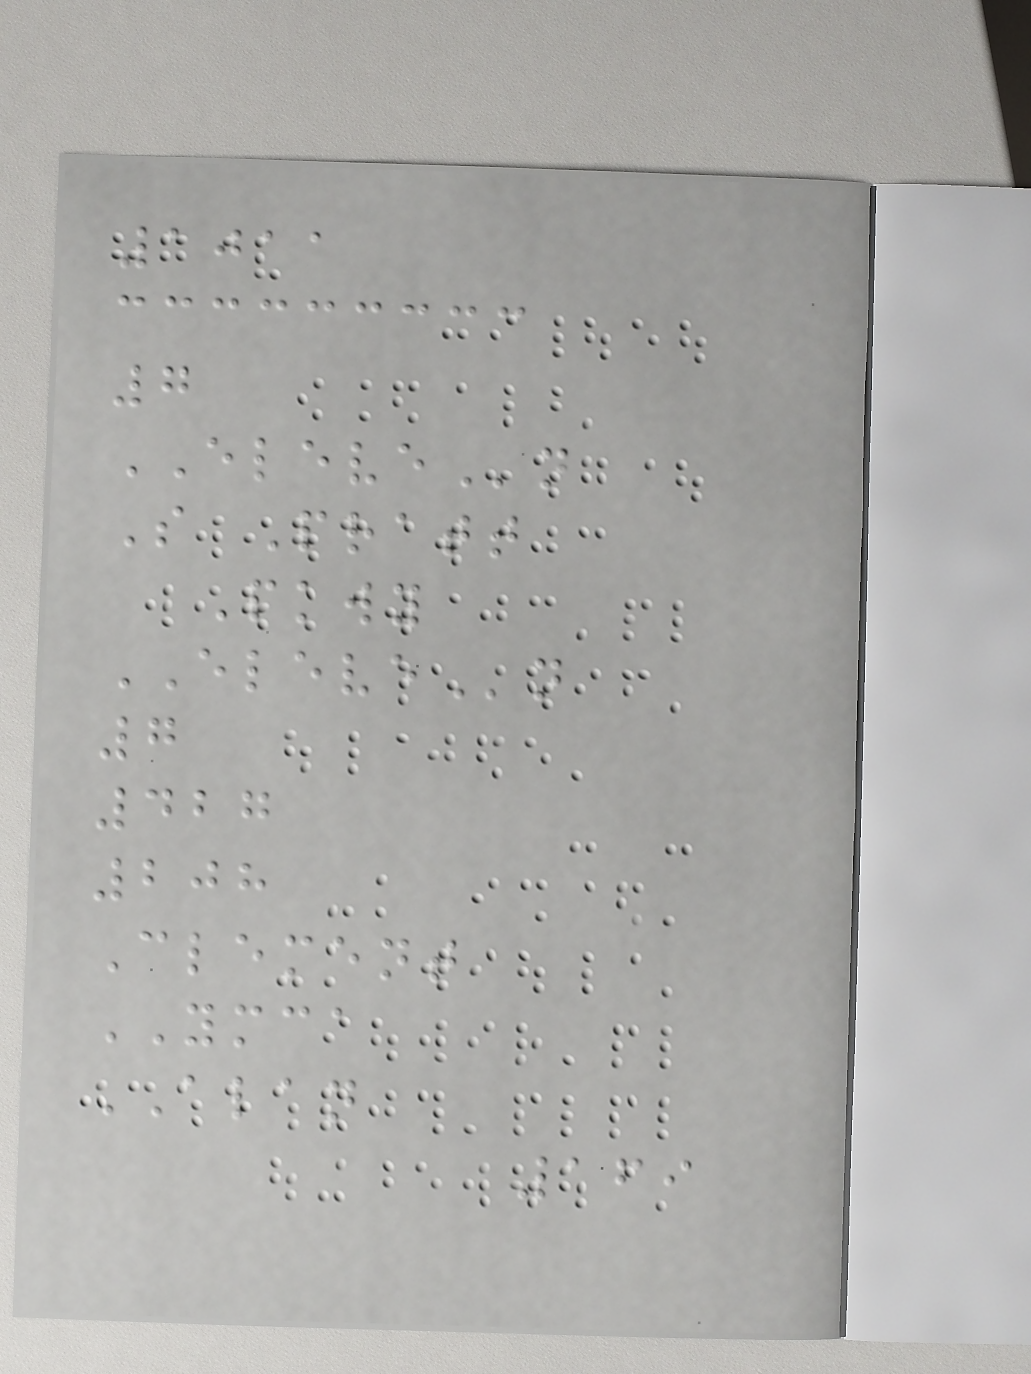1011
7
ELEVEn
S Pratt
Pkwy
ELEVEn
7
427
208
Clement
YMCA
ALAN
169
